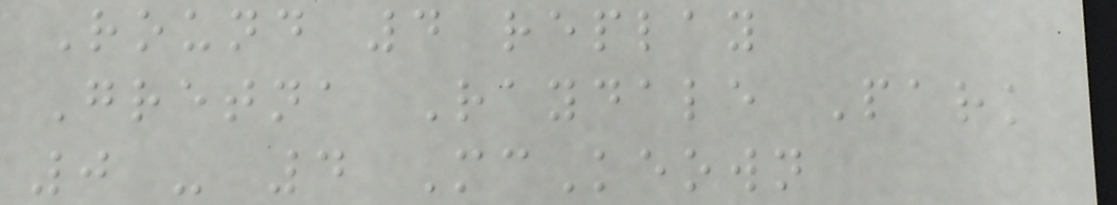Round 4 replay
Gretna Raydale Park
0 - 4 McKeown
